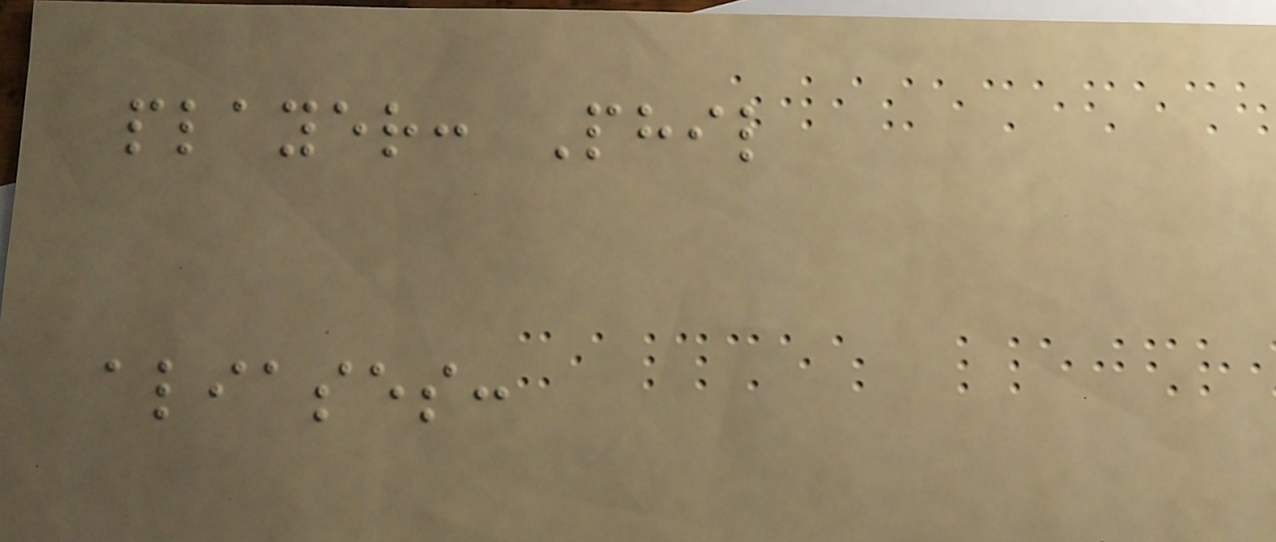player: Phil
aliases:
